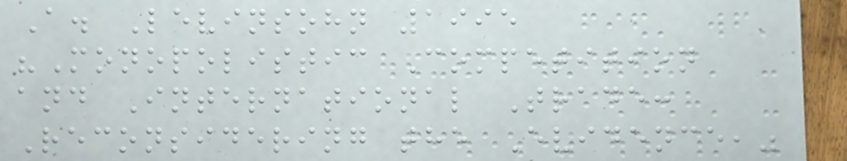A. Levinsohn 1995
"Monopolistic Competition
and International Trade:
Reconsidering the Evidence,"
